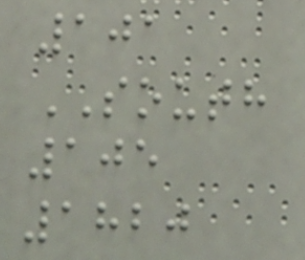101
SOUTH
105
1820
